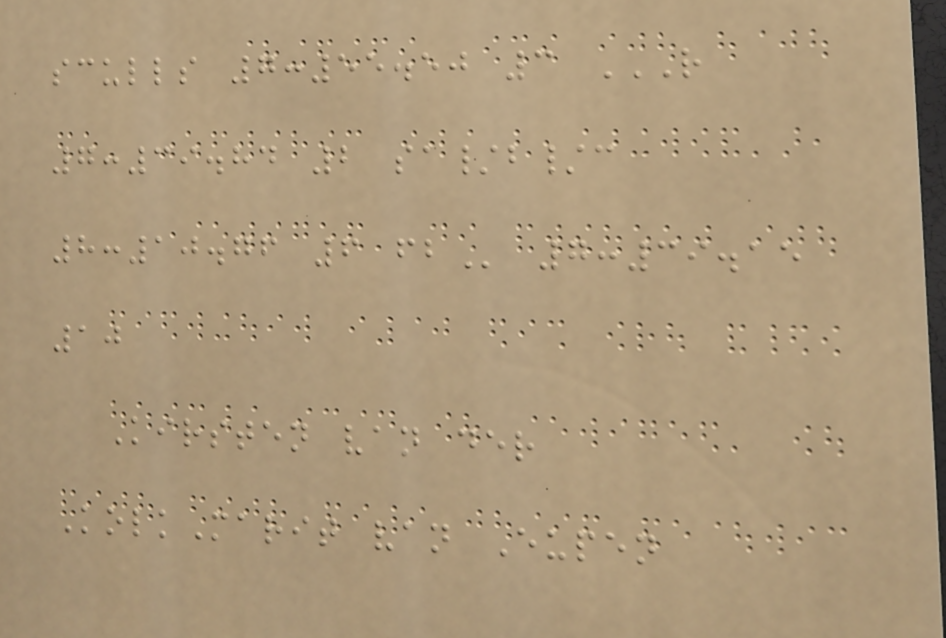sculls 7:55.50 3 R
7:39.84 2 SA/B/C
8:10.76 6 FB 7:39.15
10
Kirsten van der
KolkMarit van Eupen
